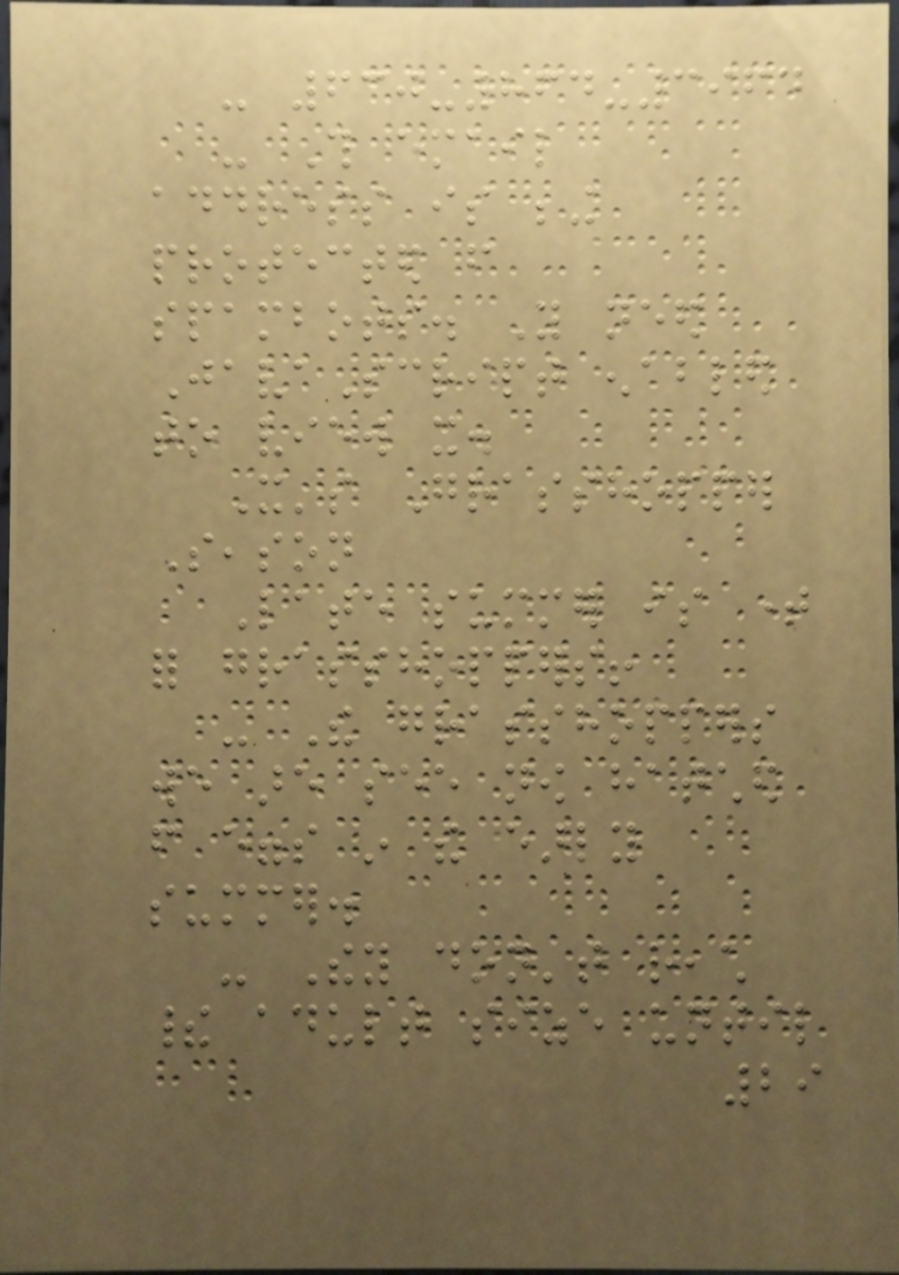- 630-864-3964
- This email
address is being
protected from
spambots. You need
JavaScript enabled
to view it.
It's Grasshopper
Season
Late summer is time
for grasshoppers!
- The grasshoppers
we are see now hatched
from eggs in the early
summer.
- They don't reach
their adult size until
29
